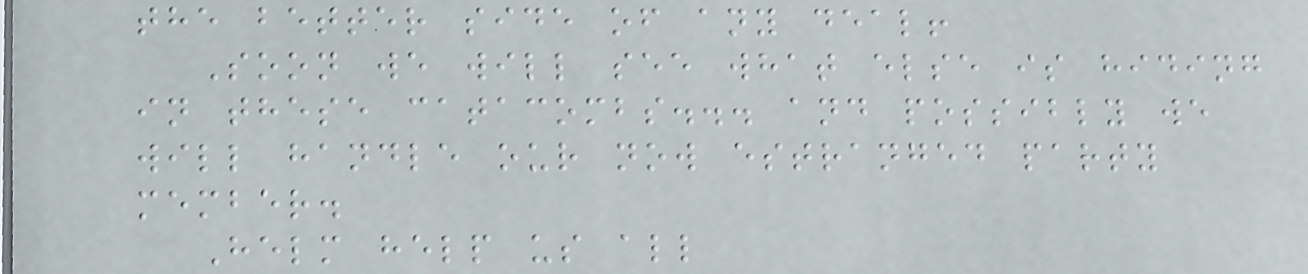the better side of any deal!
Soon we will see what else is hiding
in these catacombs... and possibly we
will handle our now estranged party
member.
Helm help us all
